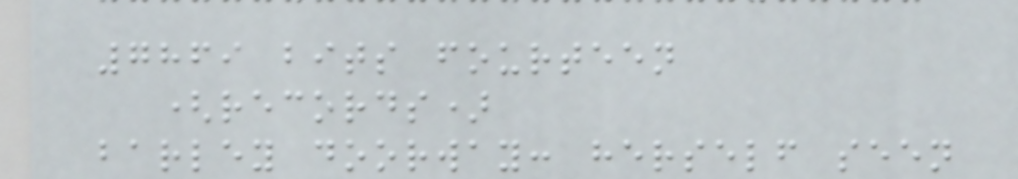7869 bits fourteen
(records)
barley doorway: herself seen
